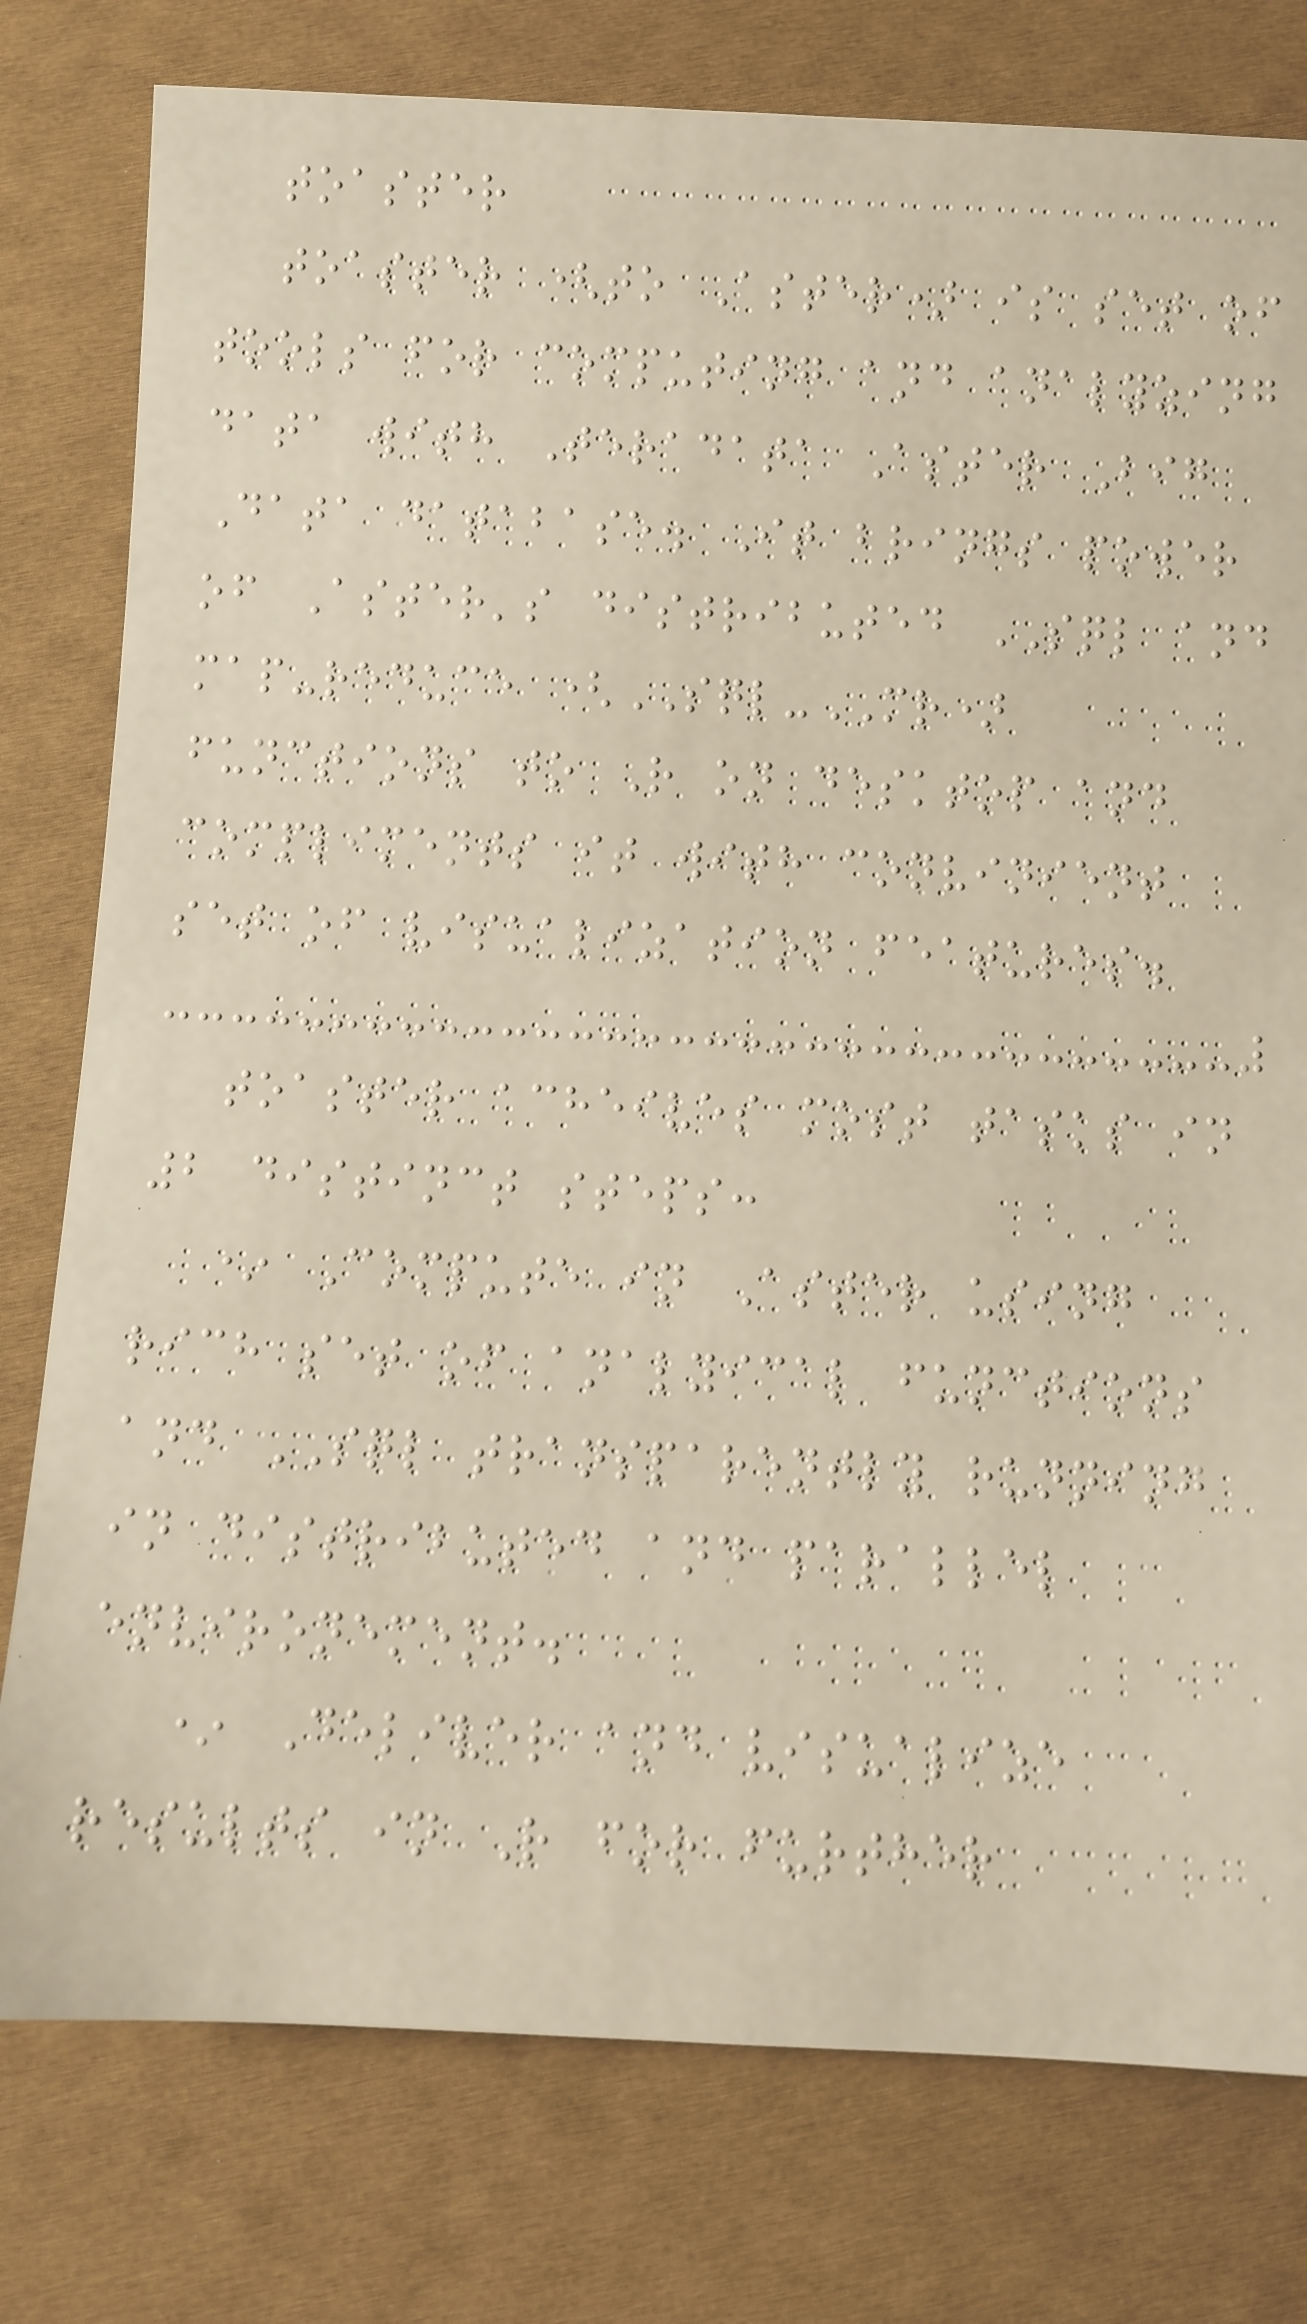toaster
toaster (to Aster) is set of
tools for computing and analyzing
data with Teradata Aster Big
Data database. It brings power
of Aster's distributed SQL and
map-reduce (SQL-MR)
functions to R on desktop and
compliments it with convinient
set of visualization features.
toaster acheives most tasks in
2 distinct steps:
* Compute in Aster using
rich set of analyical functions
and SQL transparently running
in distributed and parallel
environement.
* Deliver and visualize
results in R for further
